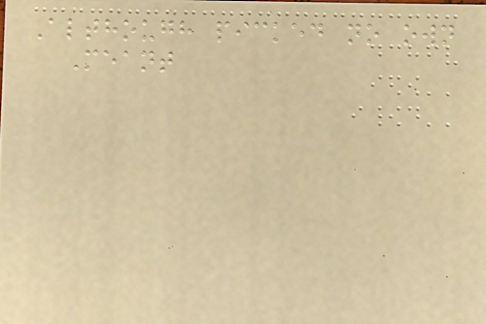Although picked no own
Meant
